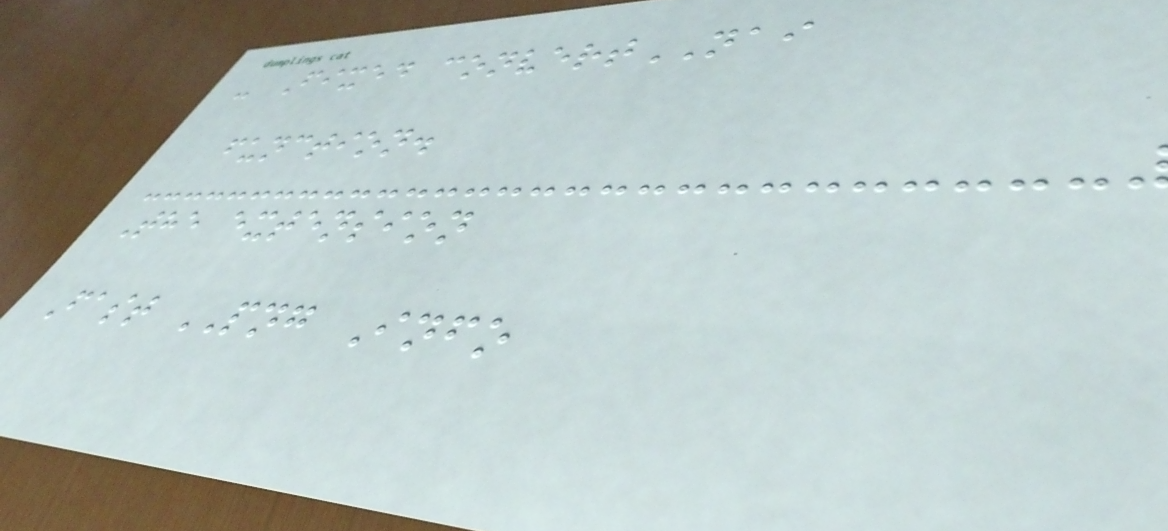- Fixed convertNAI
function.
The extension
Fast PNG Info
